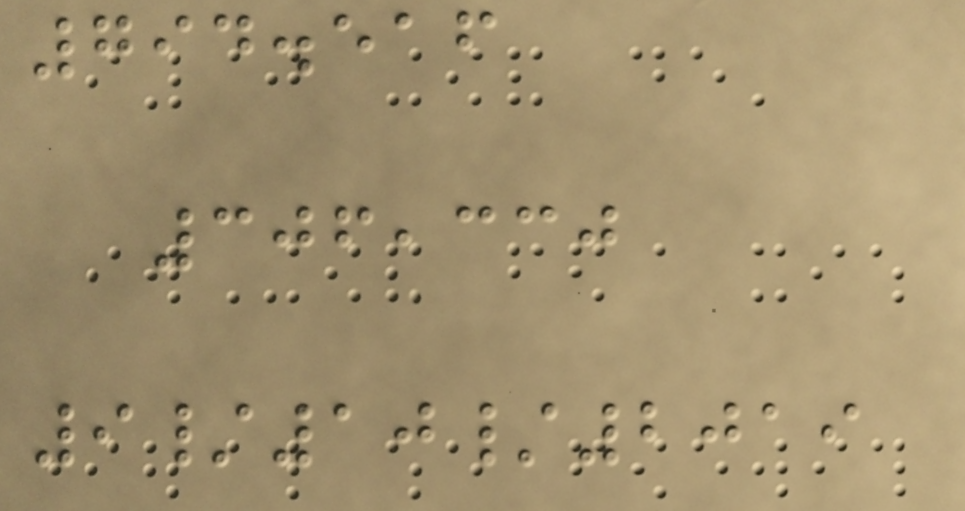794.516
306,330
9/10/2019
